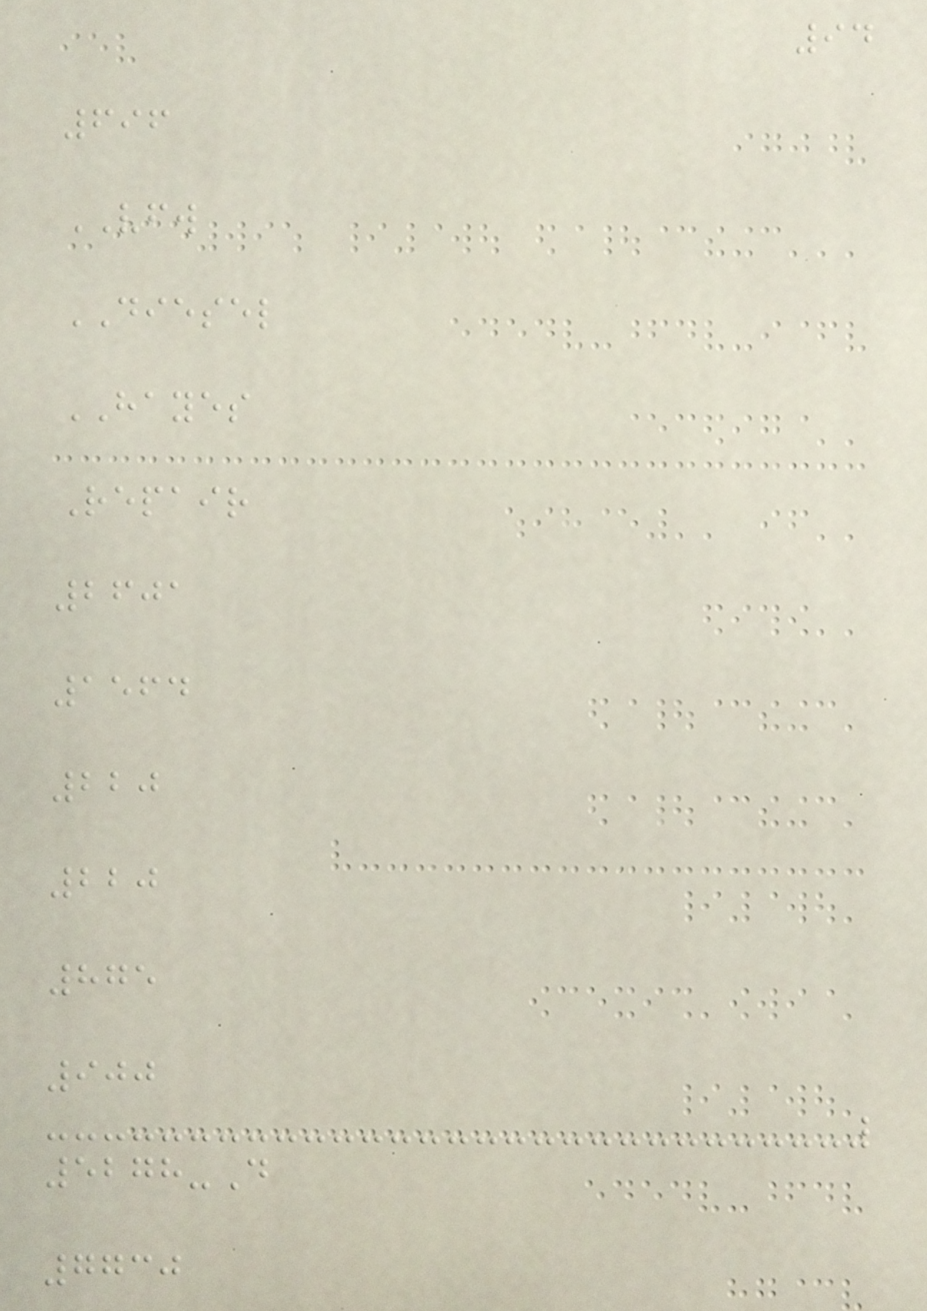94
696
VFW
DIESEL
HAYES
Repair
2601
1564
220
220
875
900
5278-D
7730
